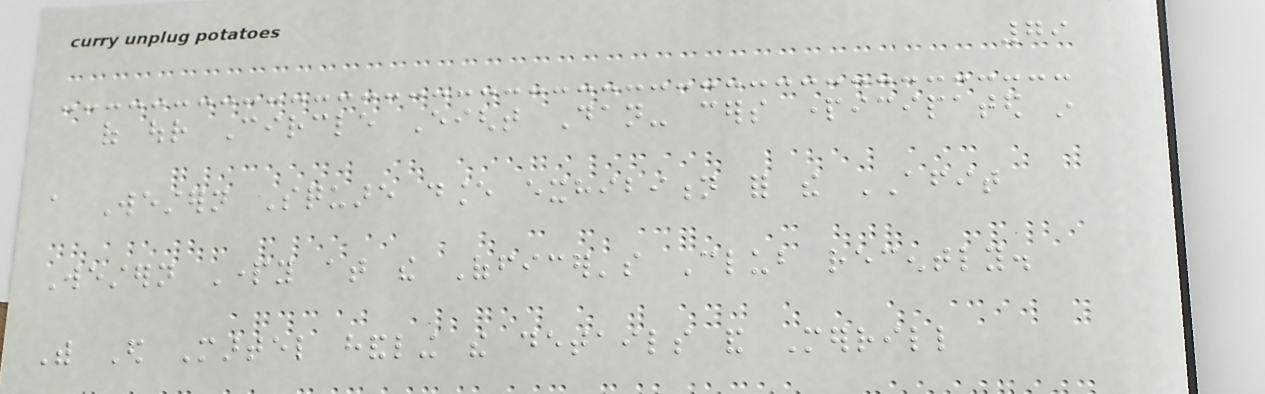79
of our Circle Eight Dan- cers participated in
a Western Square dance exhibition for the AFIT
Western Party at the Officer's Club recently.
With Ed Martel handling the details and Merrill
